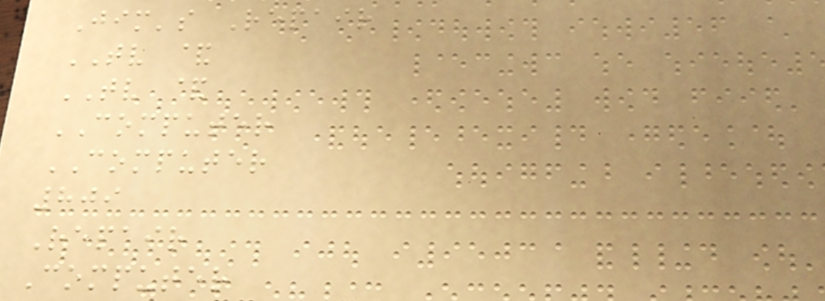Jim's Repair
TV &
TV &
COMPUTER
COMPUTER
809
Repair
Computer
